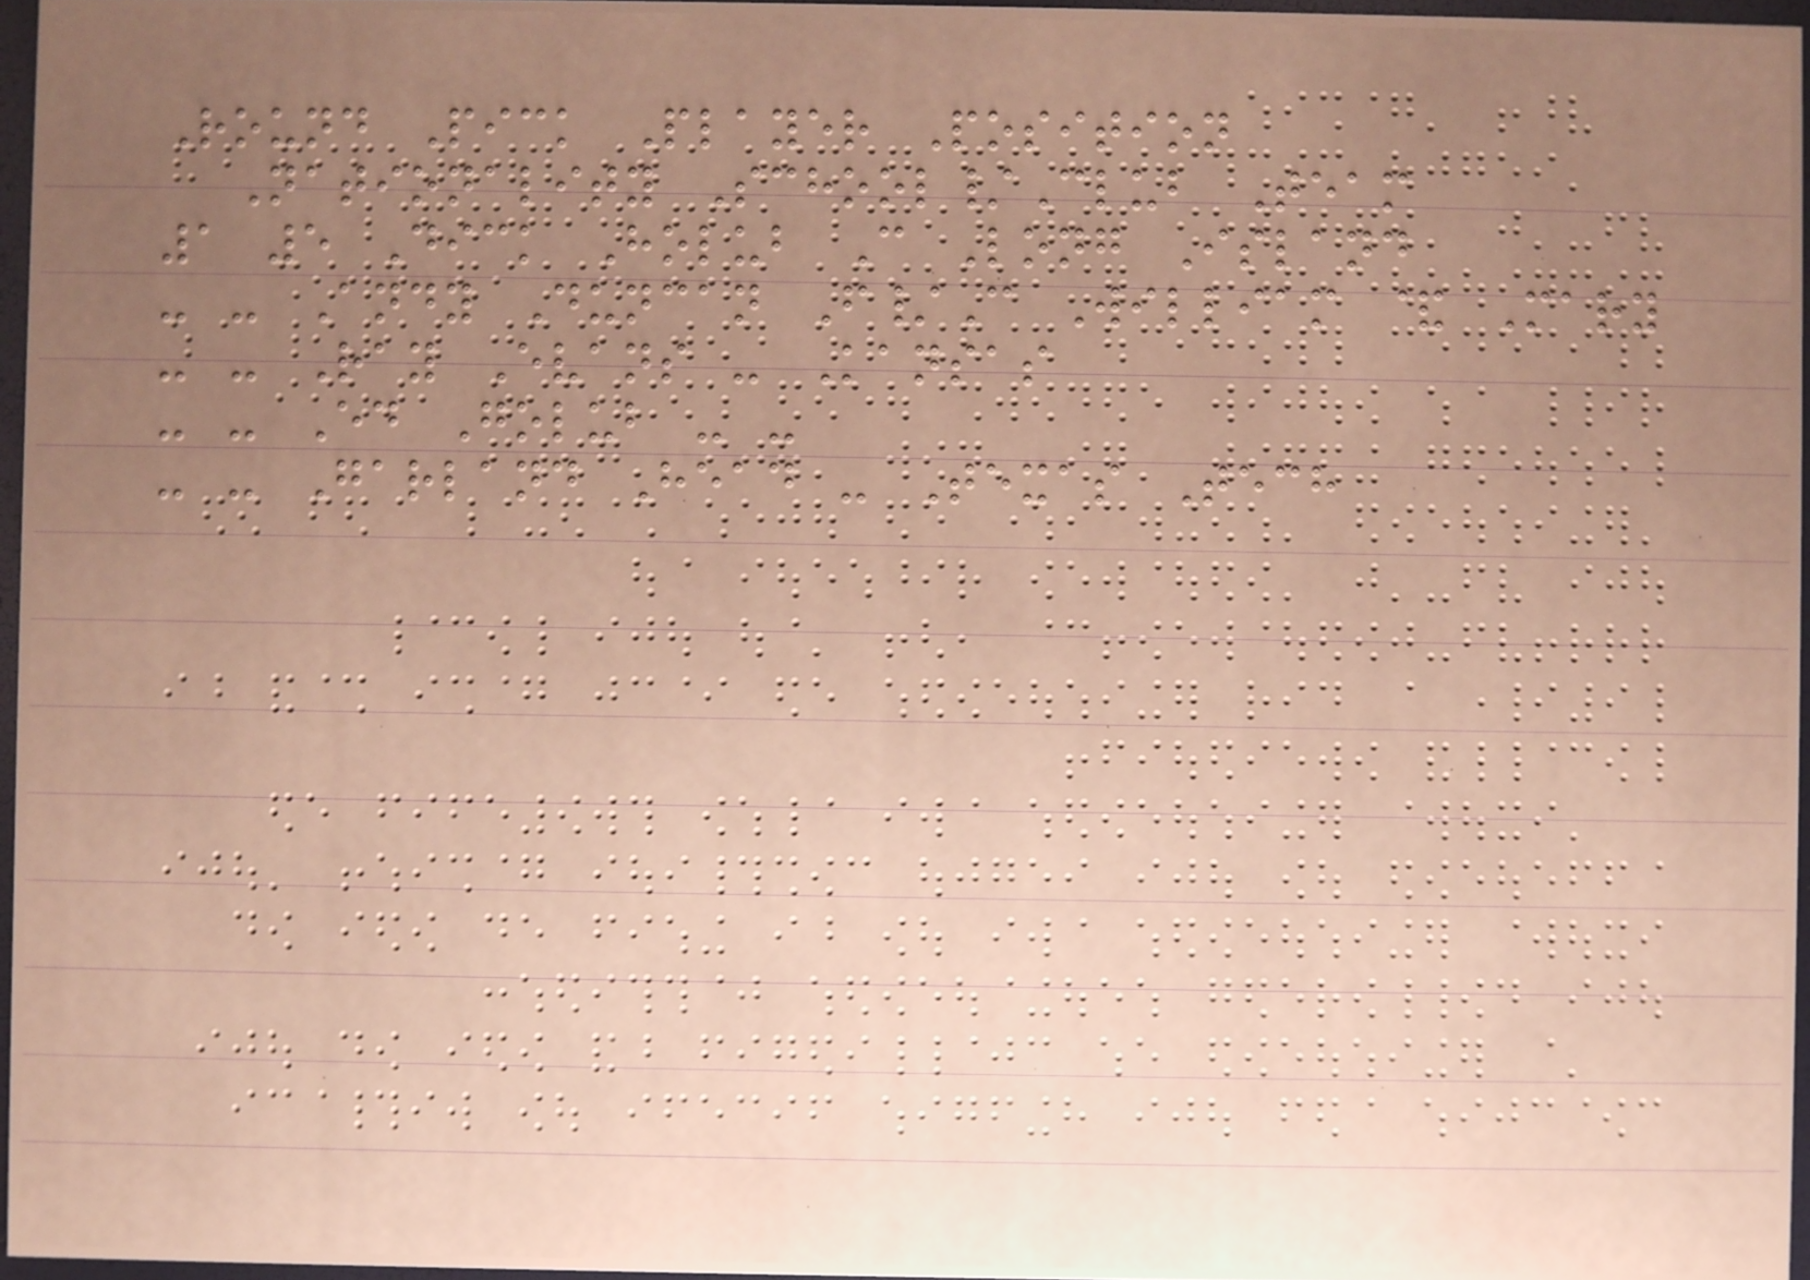Round Pick Player Position
Nationality School/Club Team
1 5 Dick Holub C Long Island
- - Andy Duncan F/C William & Mary
- - Ray Evans - Kansas
- - Ed Golub - -
- - Garland Head - Texas Tech
